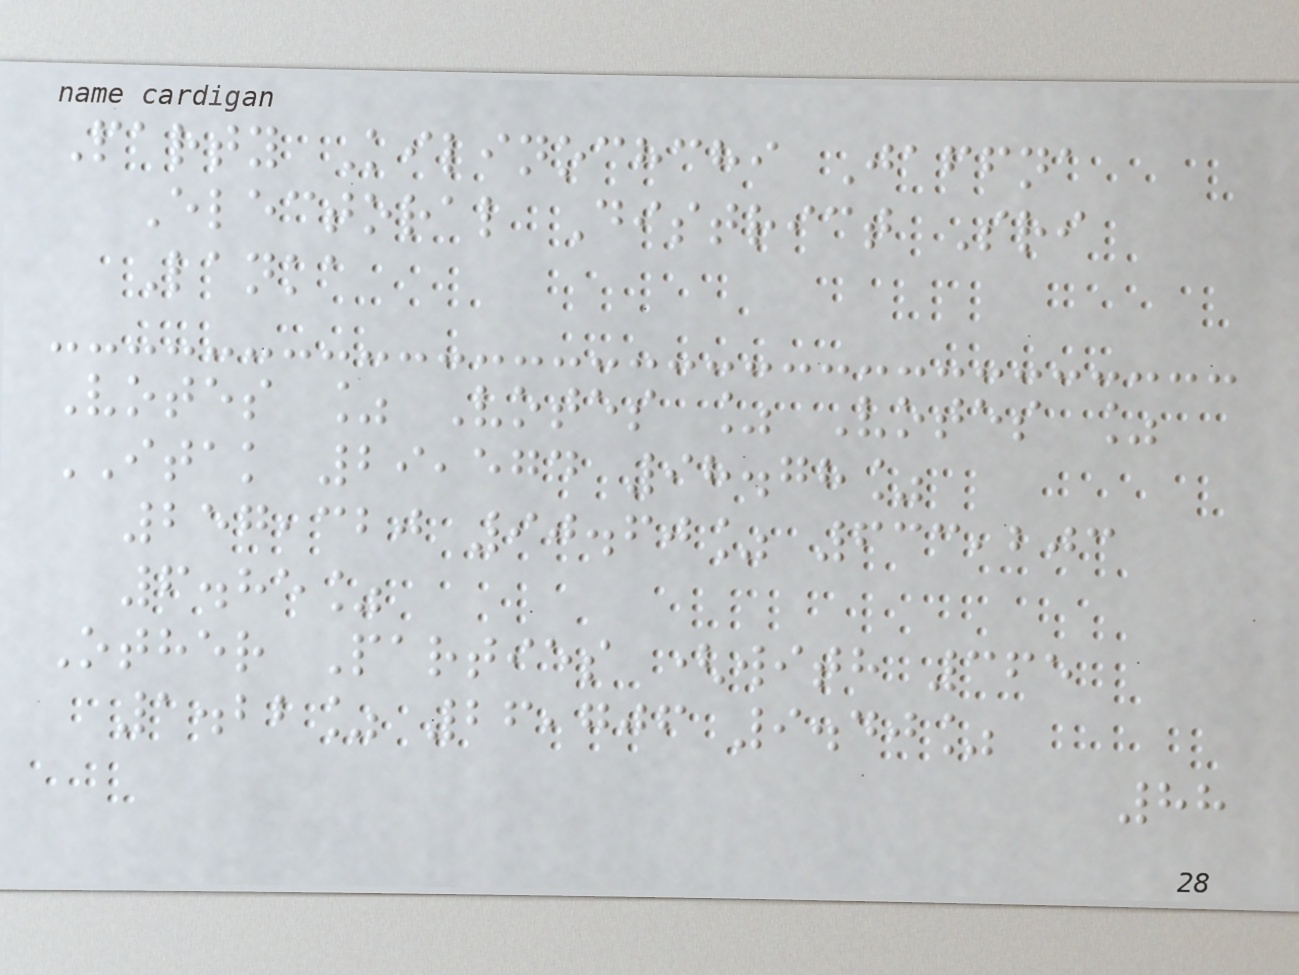Party Kilinochchi Jaffna
Electoral District Sri
Lanka
Votes % Votes % Votes %
ITAK 29,574 98.78%
257,320 90.60% 633,203
6.85%
Other Parties (with 365
1.22% 26,706 9.40%
88
